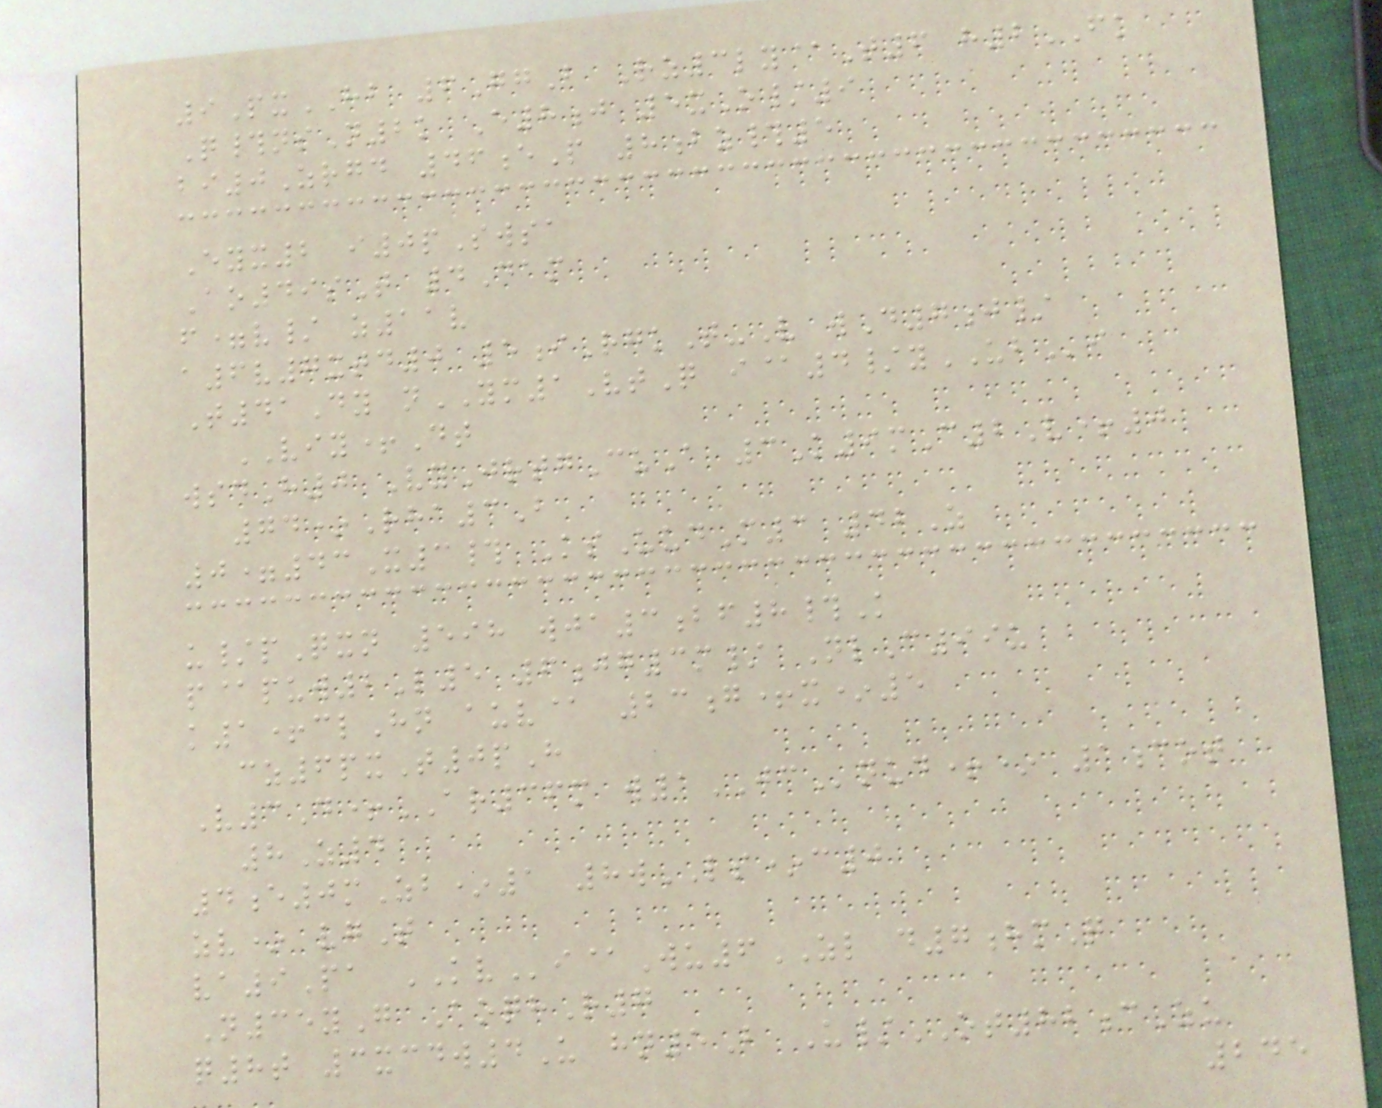9PxHB 6GgB Rz3ly@T6 h2FK
Q#nsN2k E8j 5xO/9
bi0Zrgd 46eP 8bz#5
Eyx2 i0pSwsa
Ao49sT 4Dam
f=v/ z11v
a6v7xtd0 5iRgkT-V wD7j/
T41Dy nYM1VtQ i@4/yUBi
VIY+Dt
wsdH0 VyJrtgCuA 3K9mC2V+0
74*Rha3B
0=43X3# KsUudM3 42Z
u/pQxn 598 wja3bf8#K
p@puw2L5 6jg3m/ NlC99u
k1+clHn auv@ 23g+x*5
cz6pxT0pH
V3D+AR36m w1JCnud+* 1cot
8Z4
4e0mZb*1 8wLS*c0
zv* vgT
va9Pa KVi@Wu6ZL d7hmQ
N35yG AoqhR7
q8t 3xcdw4U hn5B U/OT82cZu
245
